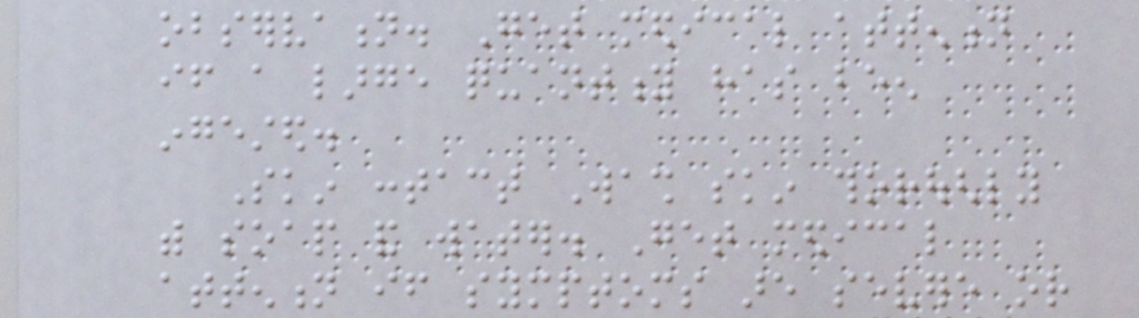observation. Get medical attention
if a large quantity has been
ingested.
Skin contact Wash skin thoroughly
with soap and water. Get medical
attention if symptoms are severe or
